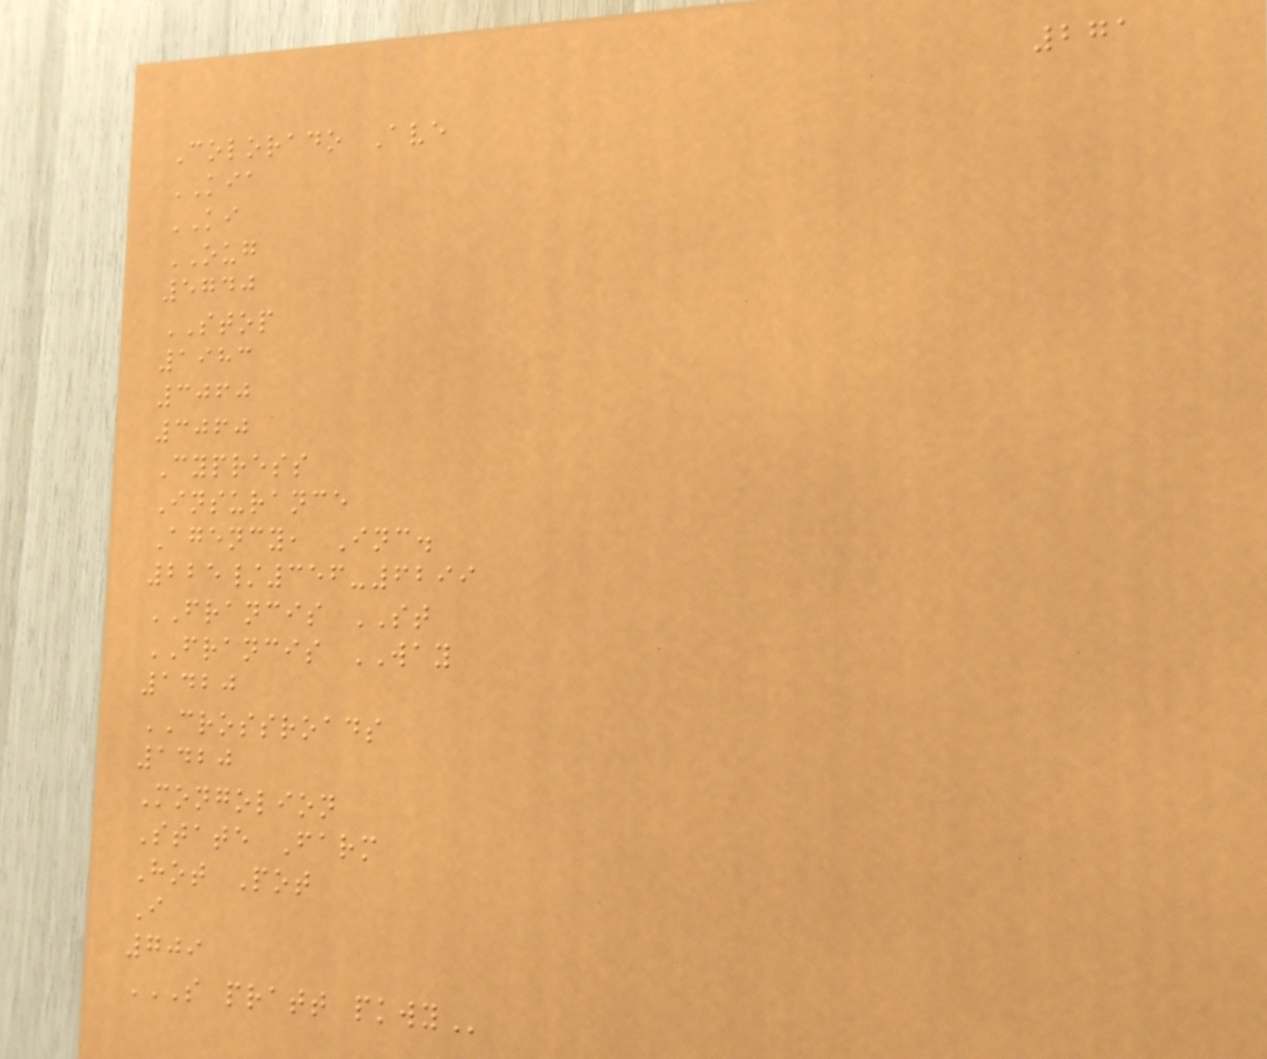271
Colorado Ave
KIA
KI
OUG
5740
STOP
1983
3060
3060
Cypress
Insurance
Agency, Inc.
225/356-6299
FRANCIS ST
FRANCIS WAY
1420
CROSSROADS
1420
Mongolion
State Farm
Hot Pot
I
709
S PRATT PKWY
